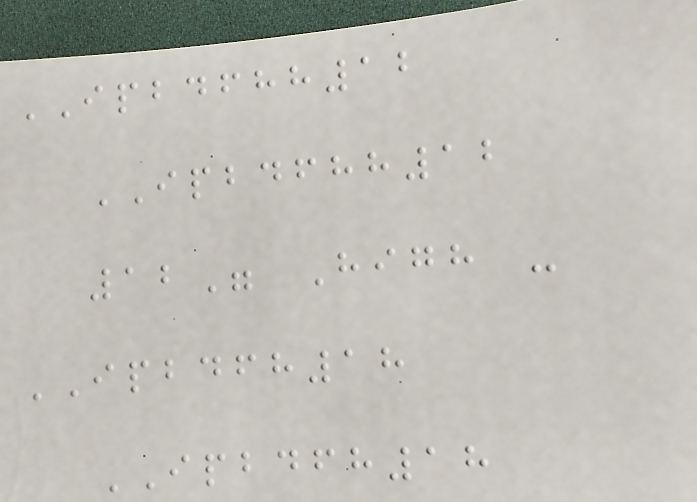IPBDFHH12
IPBDFHH12
12" High -
IPBDFH18
IPBDFH18
